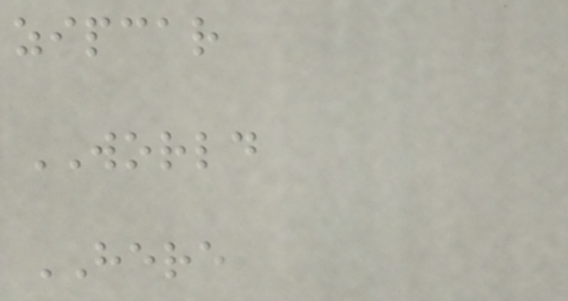zipcar
WORLD
HERE
